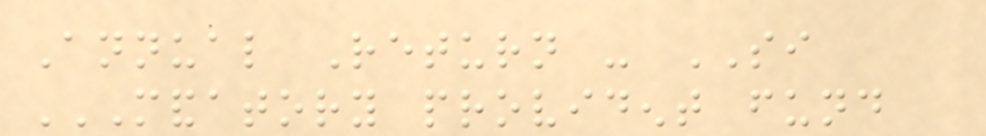Annual Return - SI
MANDATORY PROVIDENT FUND
